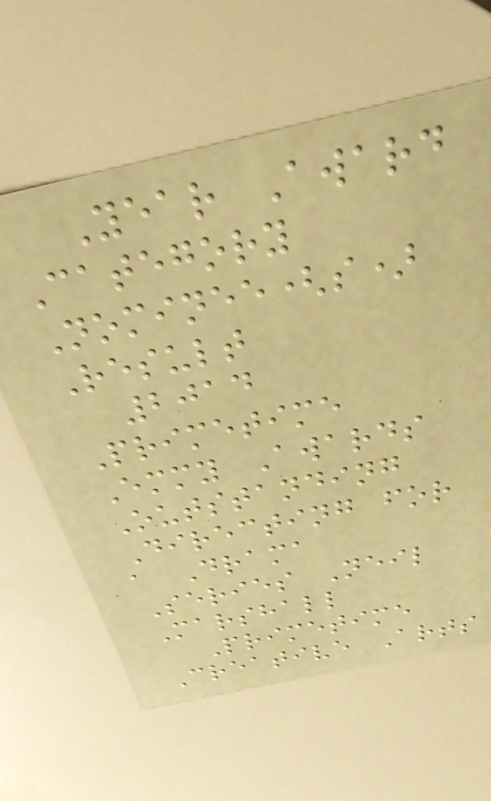Year Award
Category
Nominee(s)
Result
2014
Primetime
Emmy Awards
Outstanding
Directing for
a Drama
Series Neil
Marshall
Primetime
Creative Arts
